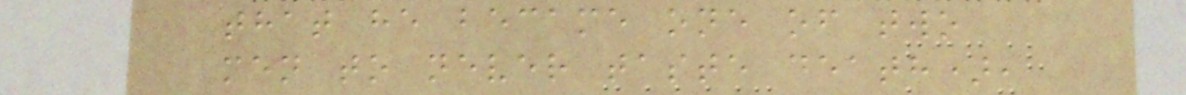that he became one of two
men to never taste death),
